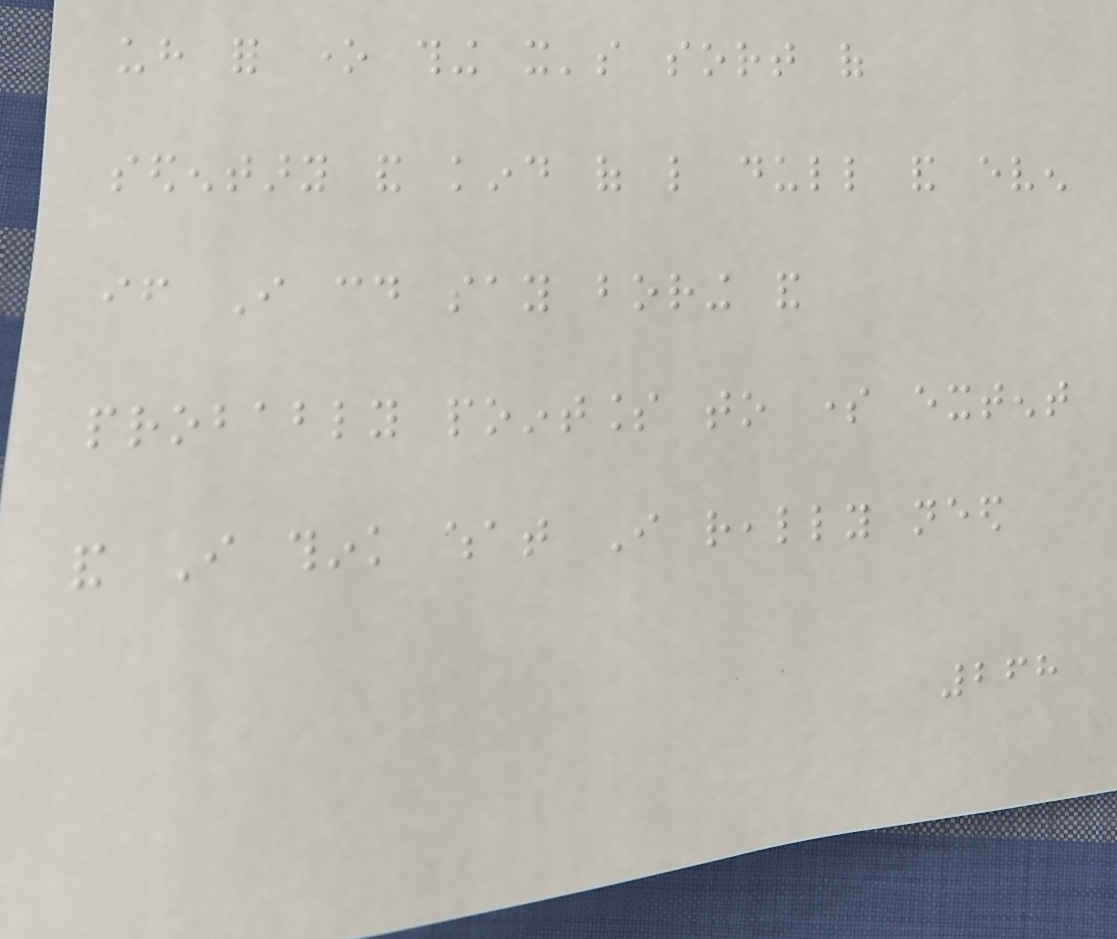uh for one thing it's sort of
sedentary and kind of like dull and even
if I could say boring and
probably pointless to some extent
and I think what I really need
268
